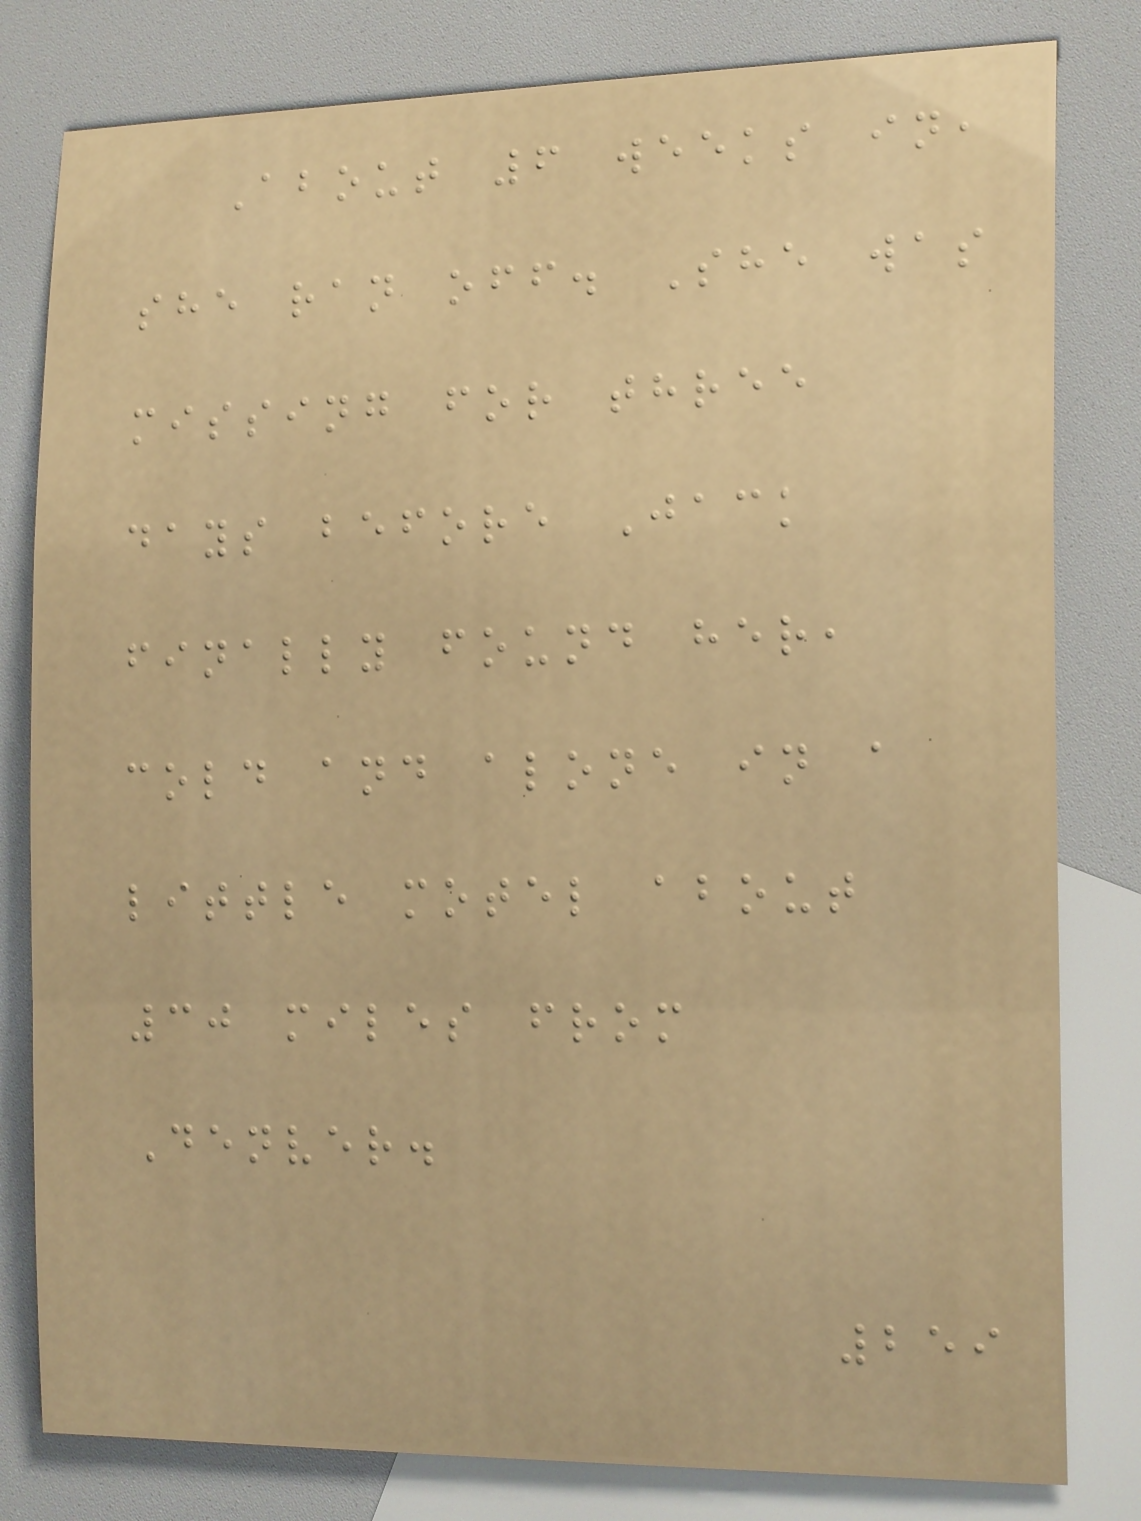About 6 weeks in,
she ran off. She was
missing for three
days before Jack
finally found her,
cold and alone in a
little motel about
30 miles from
Denver.
259
